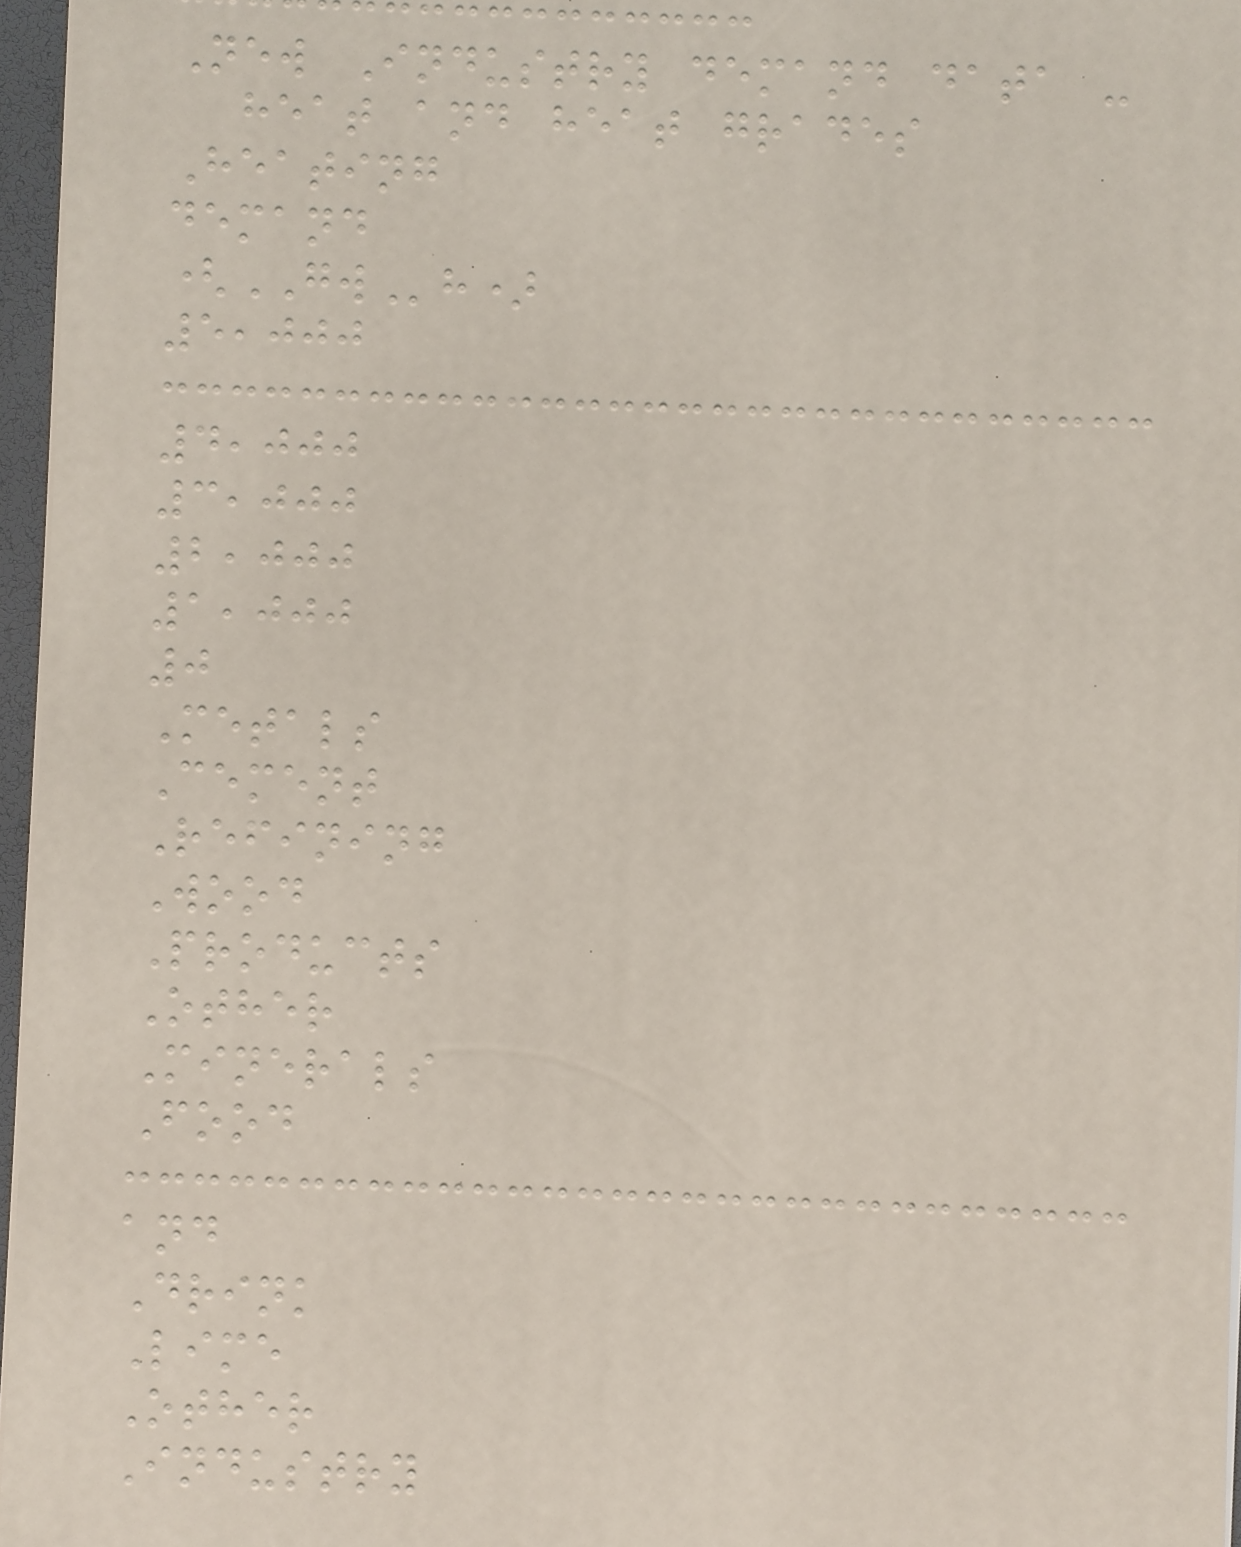New Industry demand data -
heat and heat grades
Heating
demand
(GWh)
5,000
4,000
3,000
2,000
1,000
0
Metals
Cement
Refining
Wood
Products
Other
Minerals
Food
and
Drink
Lime
Other
Industry
